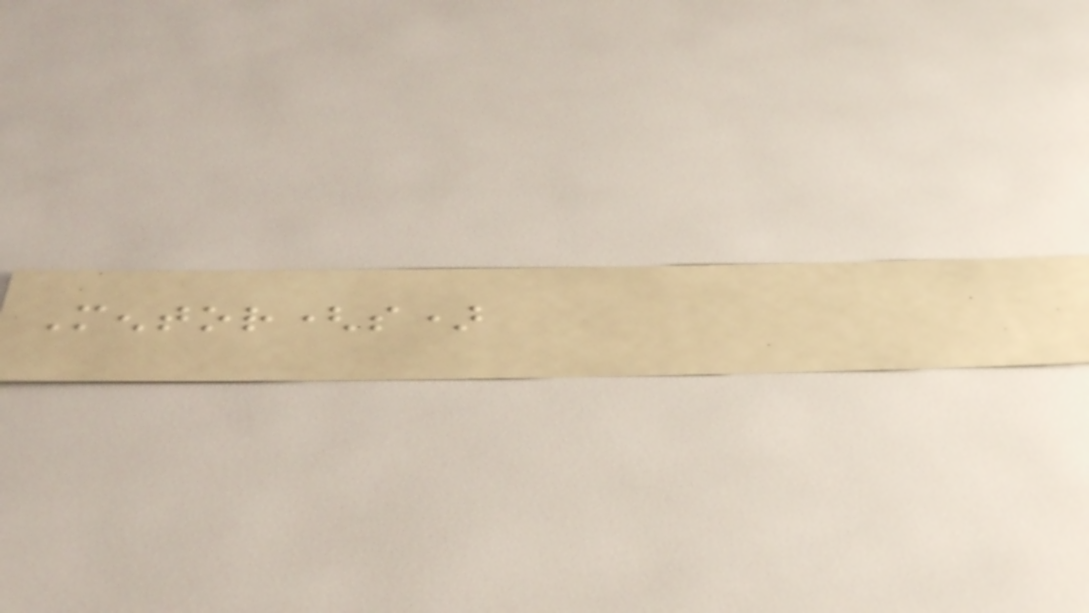Mentor(s)
